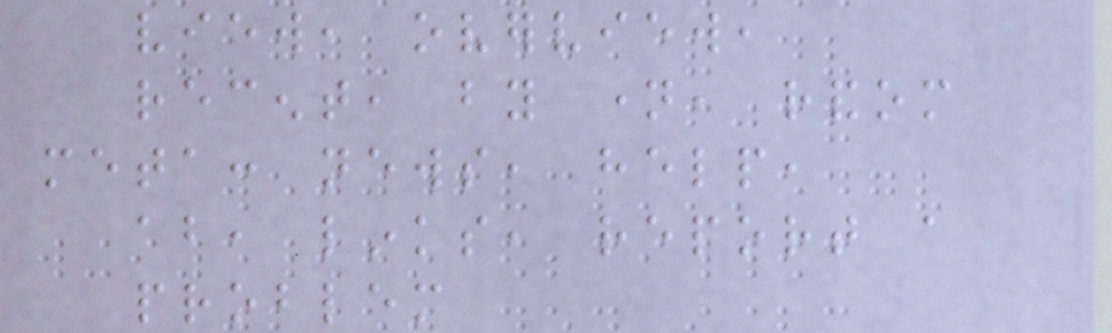view, overview,
recent, by name, random
meta: news, help,
about, links, report a
problem
